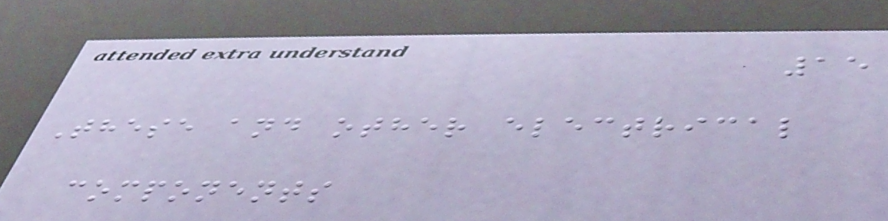15
These and other electrical
components
